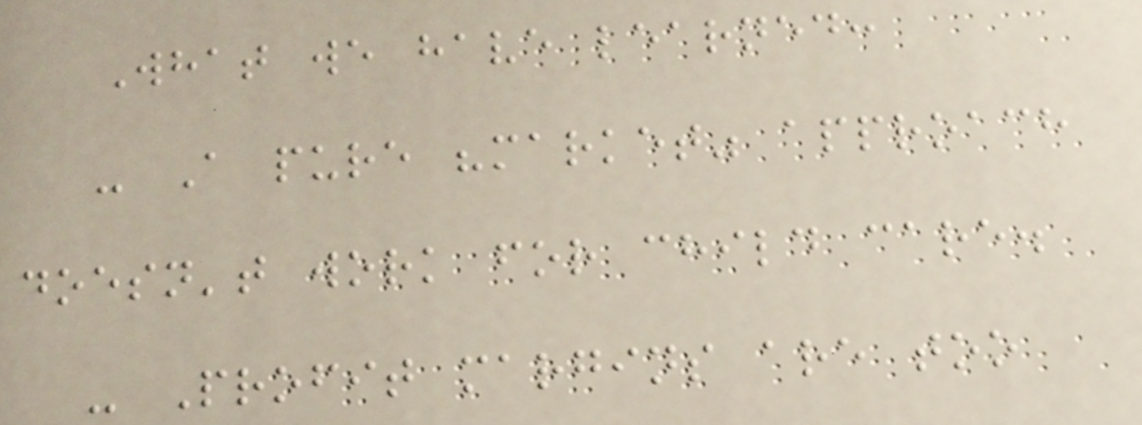What we have learned:
- A pure "market" approach
doesn't work for child care.
- Profit margins are too
